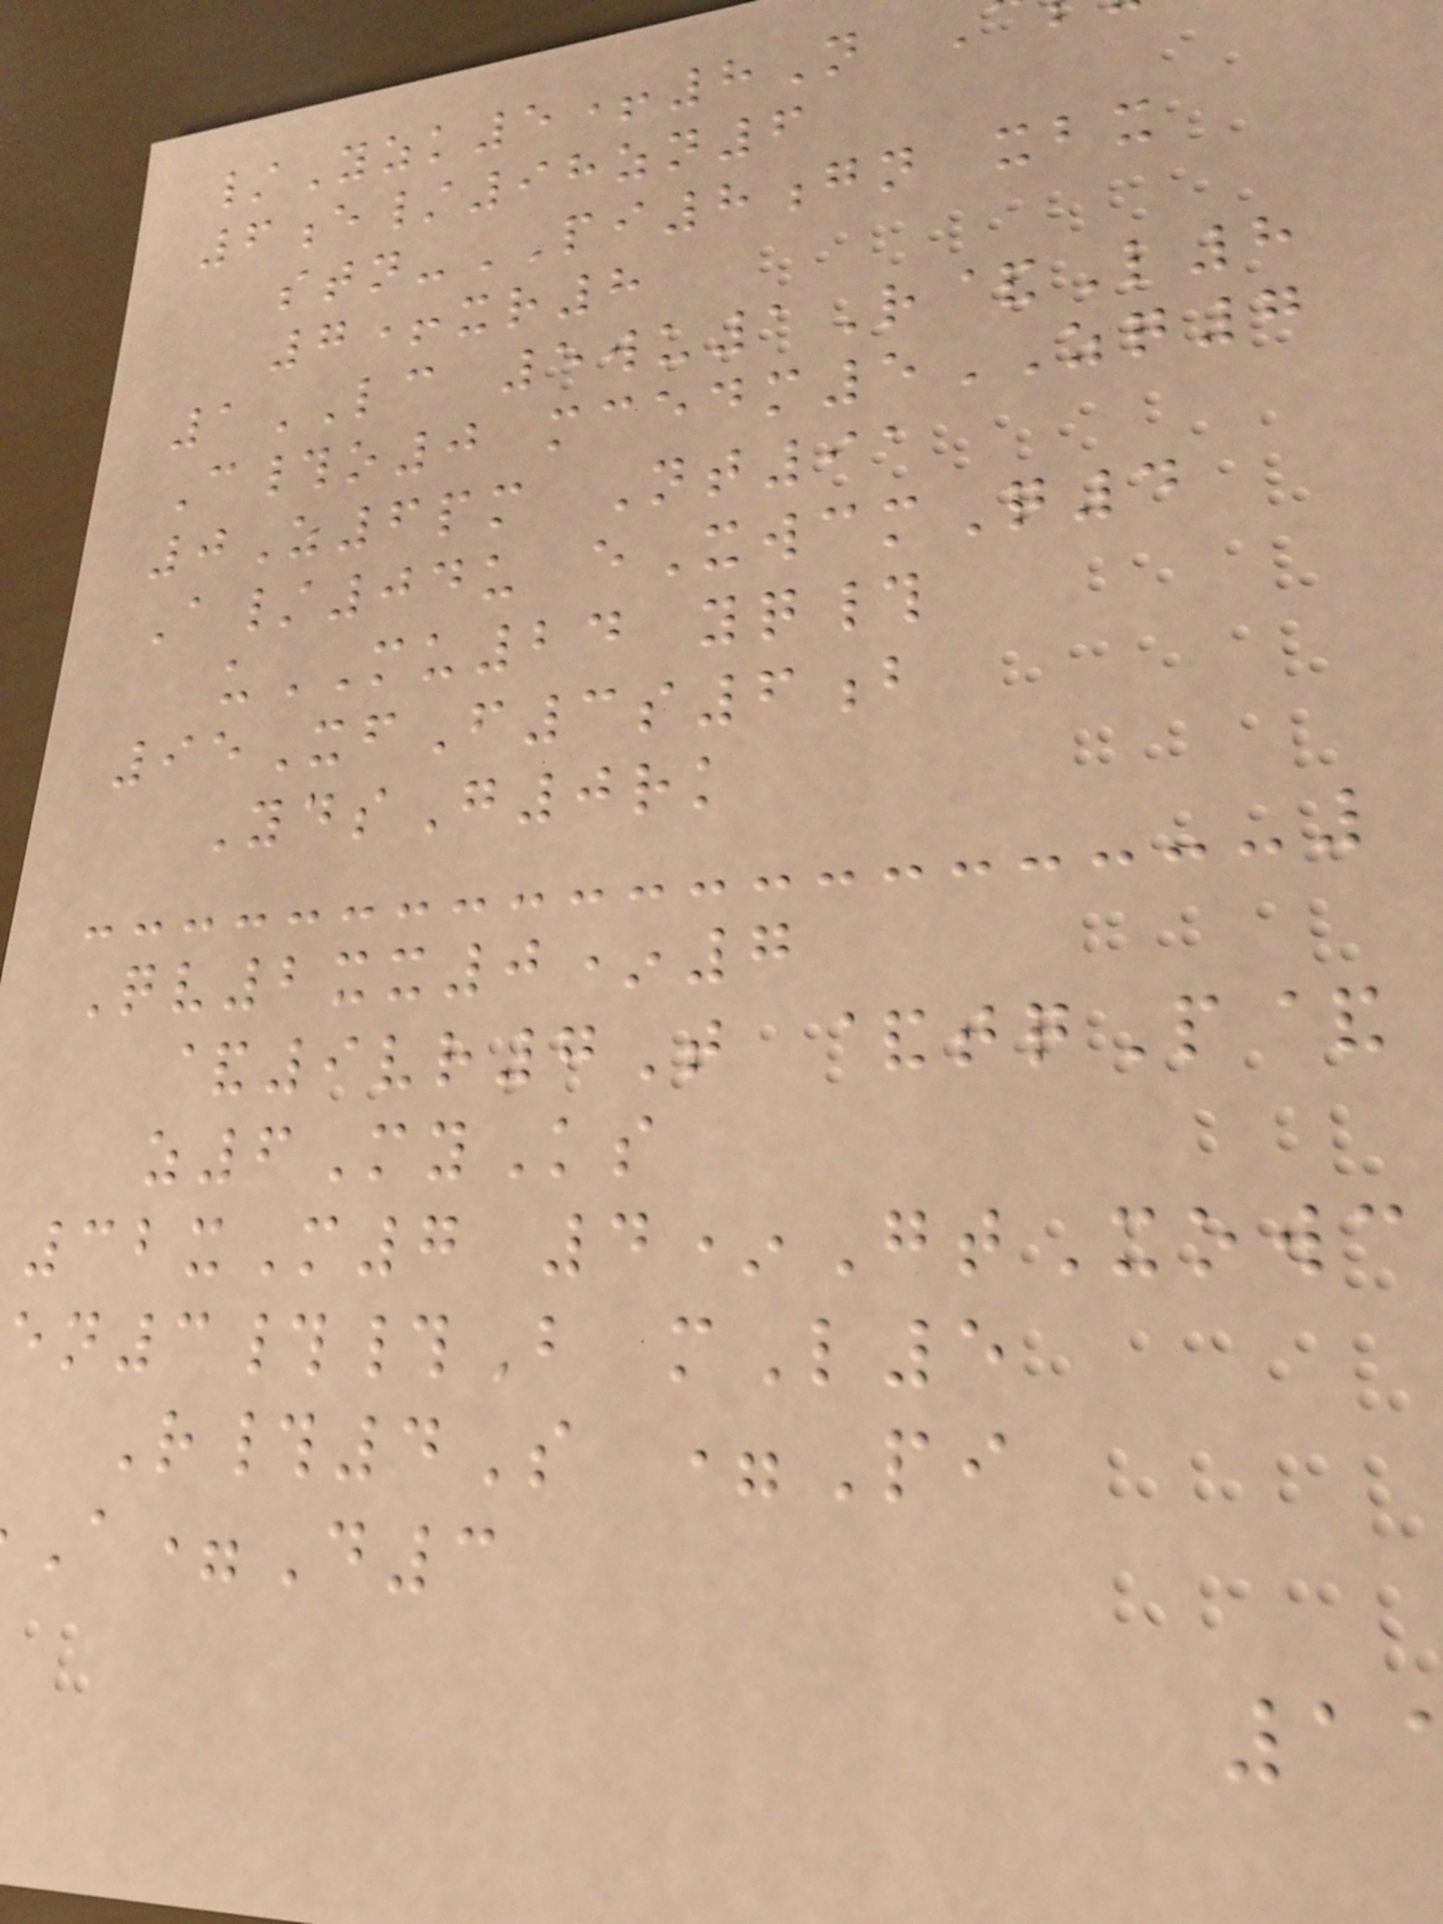/Yzk5+8N
6e/98zn6
stn-PI8gn xbx
7+xr8
1LC 5wu1R&L8
C#o0 mcedm5ZQ7
0Z6pm Nt91
A/04u eXwcmQ4
uMU24 yq#
95XfF3s6b
YdsG0rk
Qv2xx0*7
&9vr7T &tqP&
z6MyKs
32xM7 4*GtXowc
en3##B mL5
R#4S =Pi
A=D3
